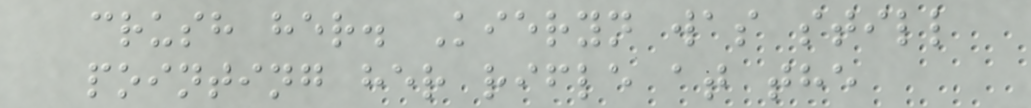crush her. Kieryn was still
pointing her rifle at the
